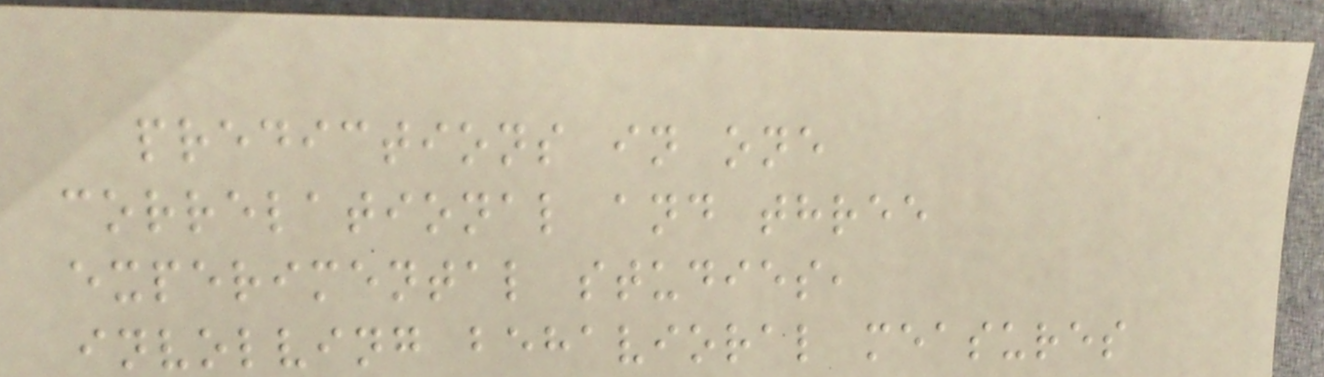predictions in one
correlational and three
experimental studies,
involving behavioral measures
